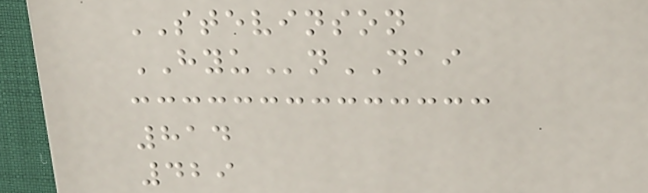STEVINSON
HYUnDAI
814
429
